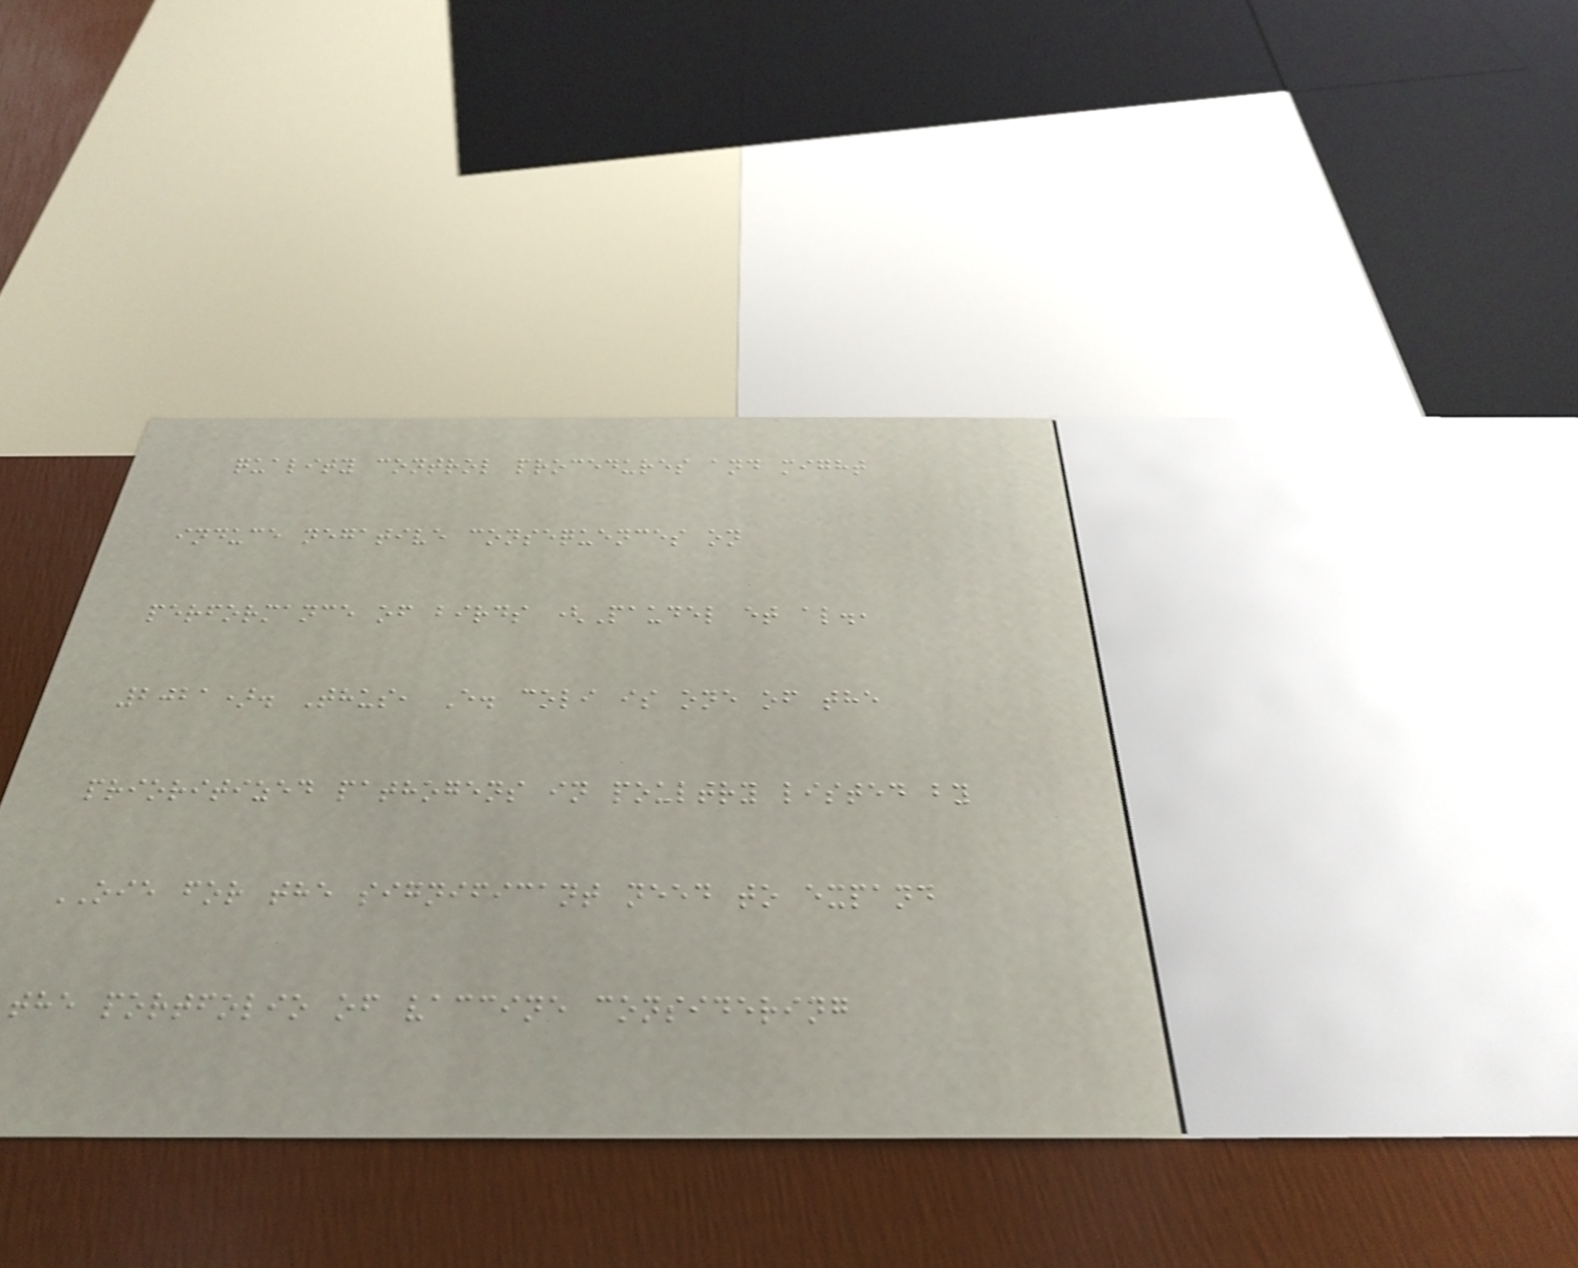quality control procedures and might
induce negative consequences on
performance of birds (Paudel et al.,
2021). Thus, E. coli is one of the
prioritized pathogens in poultry listed by
OIE for the significant need to expand
the portfolio of vaccine considering
